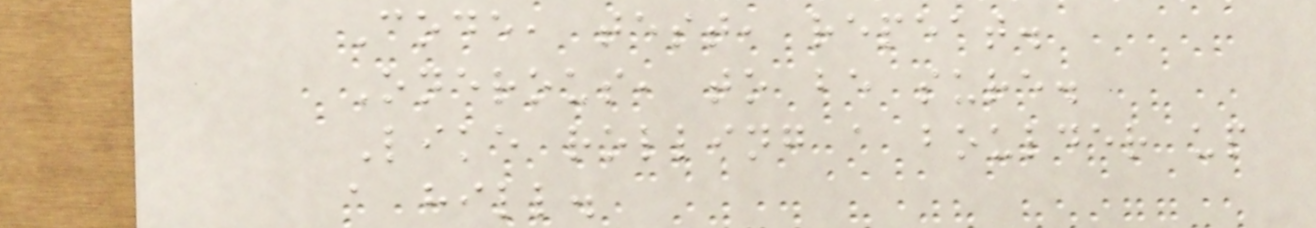Code, test, repeat.
Onerous, to be sure.
Like rolling a boulder up
a hill.
